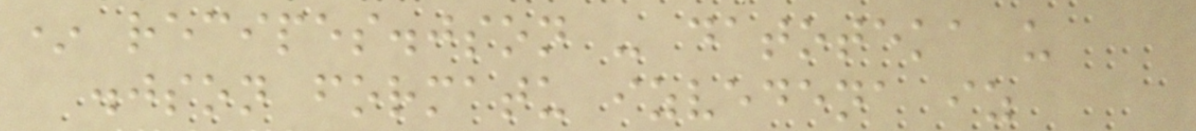* recipes.json - datoteka u
.json formatu izvedena iz
